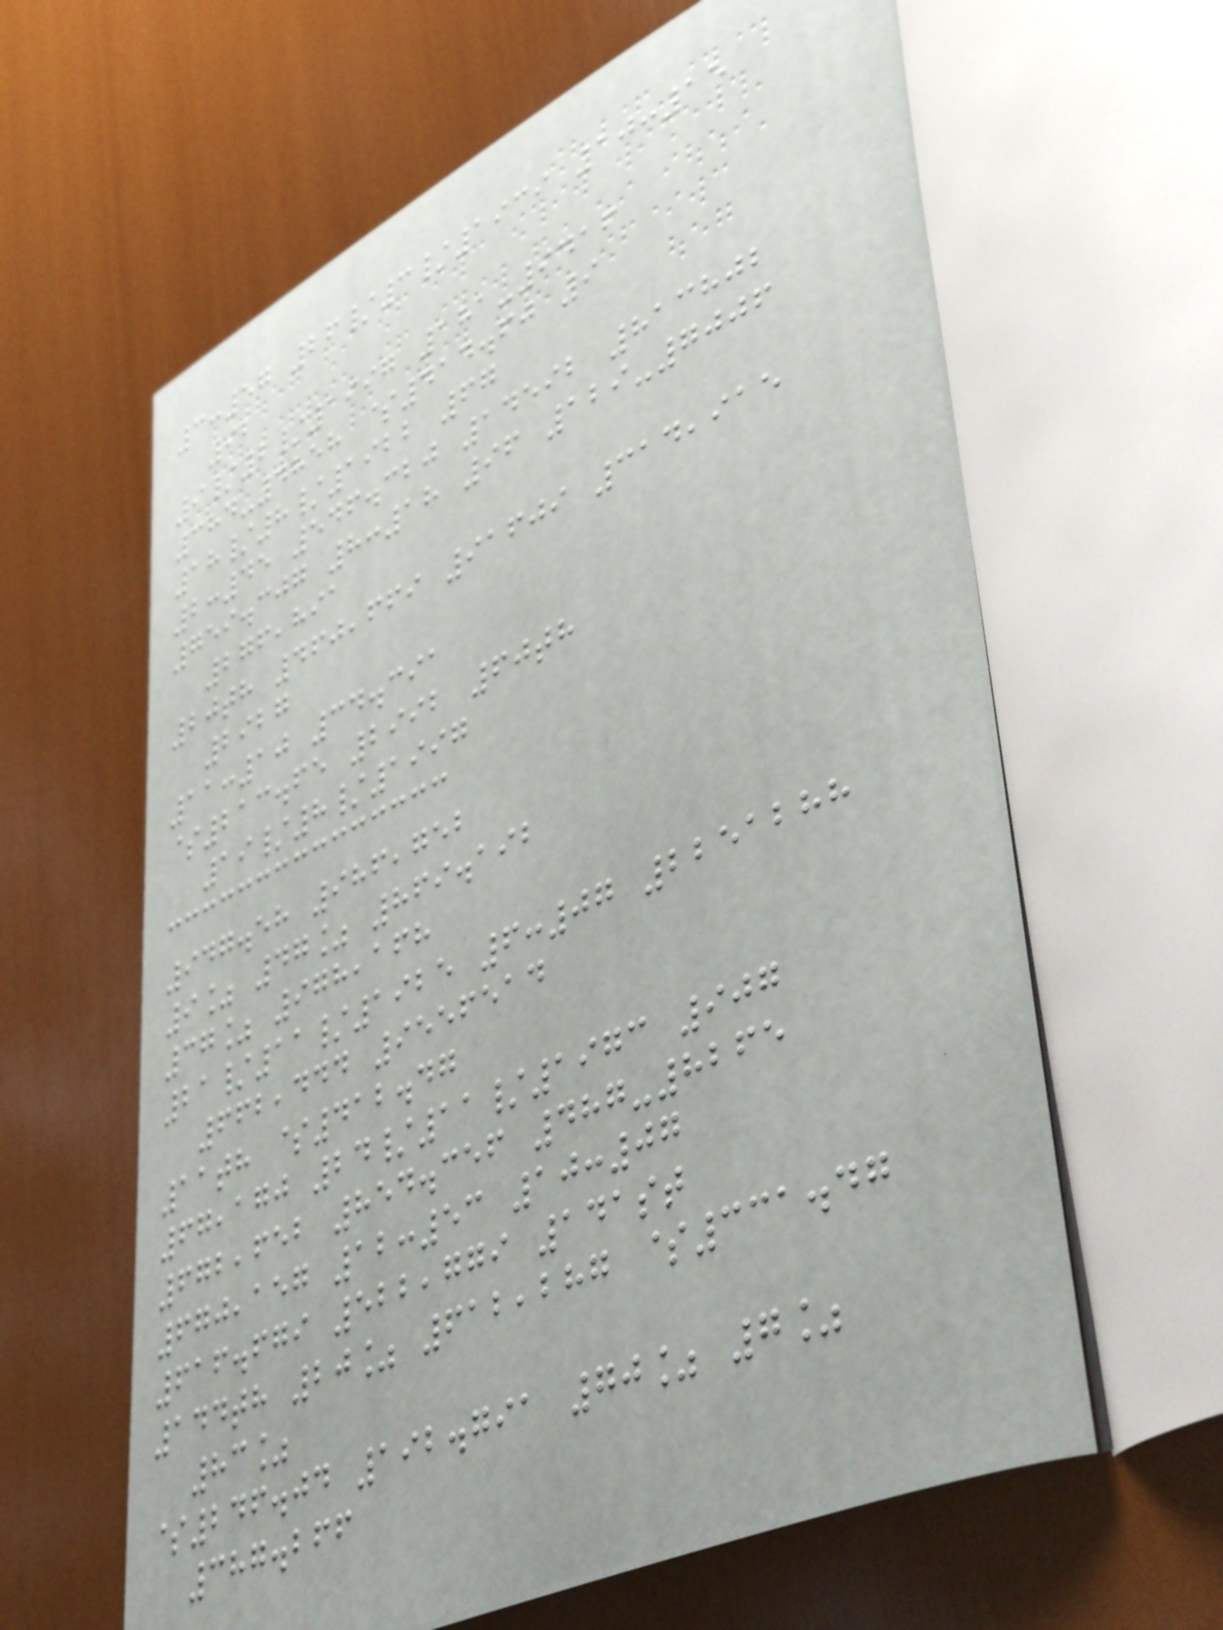3:57 26/3/1939 10:15
92
9/2/1997 181-9416
384-4858 $414.60 9
18/8/1922 67
2:45 546.320 14592 813802
759.307 8:18 96 129-7006
276,891
20th 460,669 91609 314,915
2927
11:10 34.391
$213.65 2992 60th
19/8/1997
947.58 986,752
9% 47% 869.192
37% 978,168
21/11/1925 6:07 2251288
662,444 9556514
11th $412.47
67,170 24/11/1973 907
672,652 854.356 487-8265
670,157 12:53 10:07
616.679 522,779 141st
144th 20% 612,287 $331.47
83%
$246.04 192.791 70% 7%
387.266
